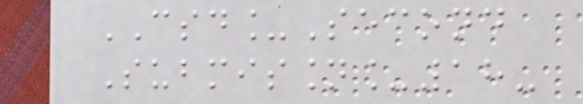CSD_Second
Submission_18-
